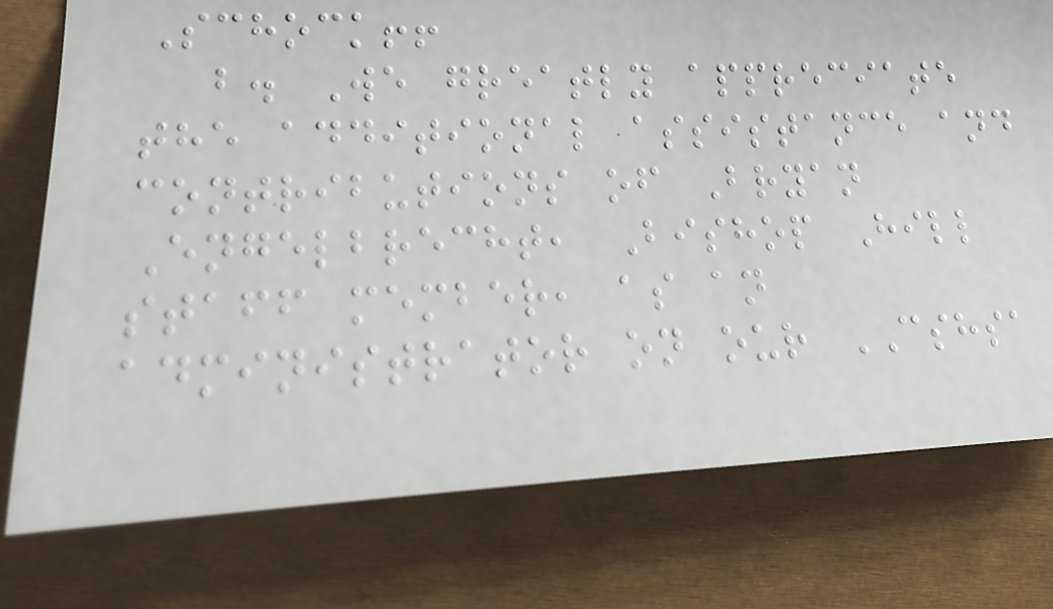Schock!!
b. We greatly appreciate
the additional assistance and
contributions of Bryan
Engelbrecht, Bishop Hill
staff member, as an
administrator on our CSHSA
